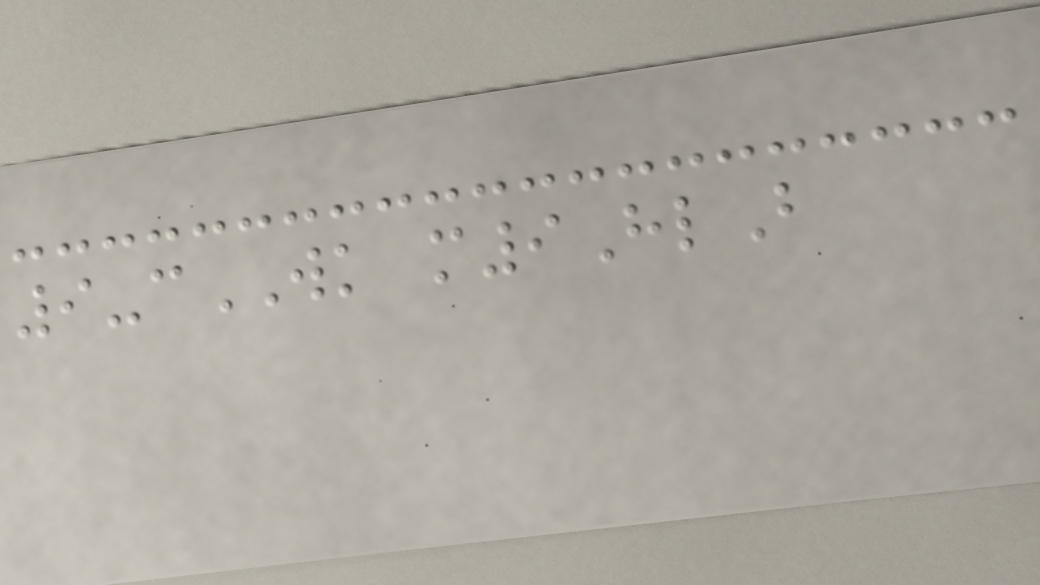9-cWK m9HlB
